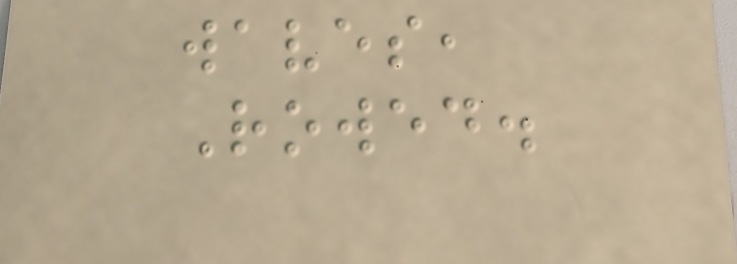waves,
Rowed.
